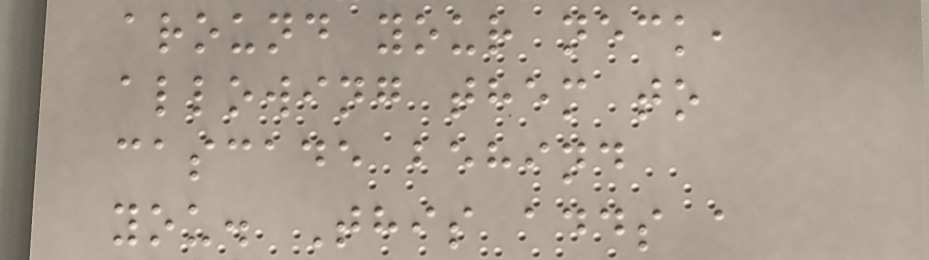around your neck,
allowing them to
cascade behind
you. This adds a
